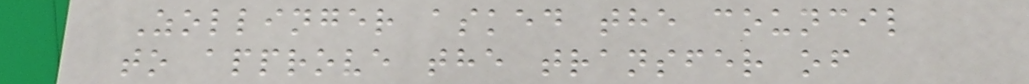Zollinger asked the council
to approve the transfer of
